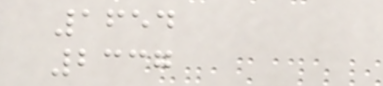1654
2337
